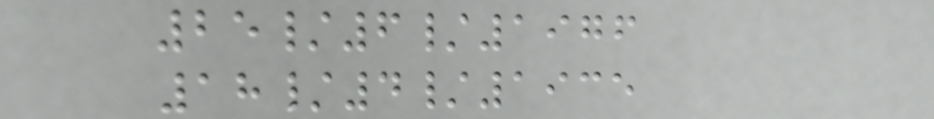25/6/1976
18/4/1935
